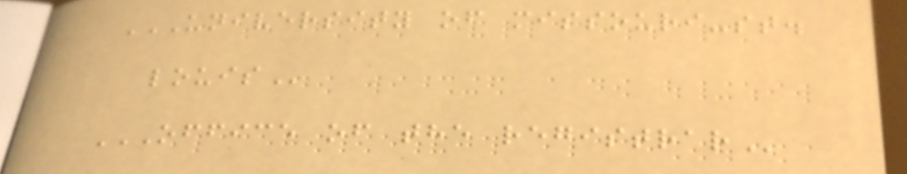UNIVERSITY OF MISSOURI-ST.
LOUIS
OFFICE OF THE REGISTRAR
